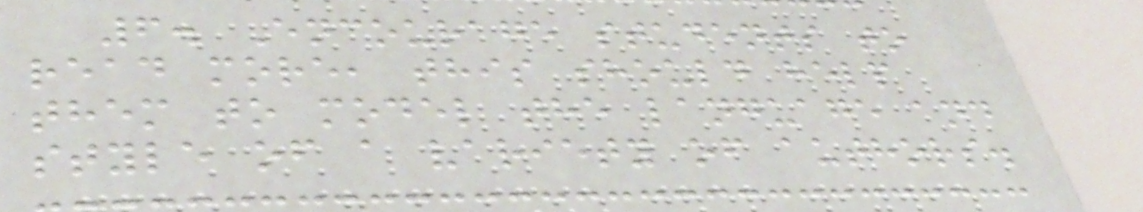6. Encourage students to
read more, this should help
them to model the language and
style of a variety of authors.
